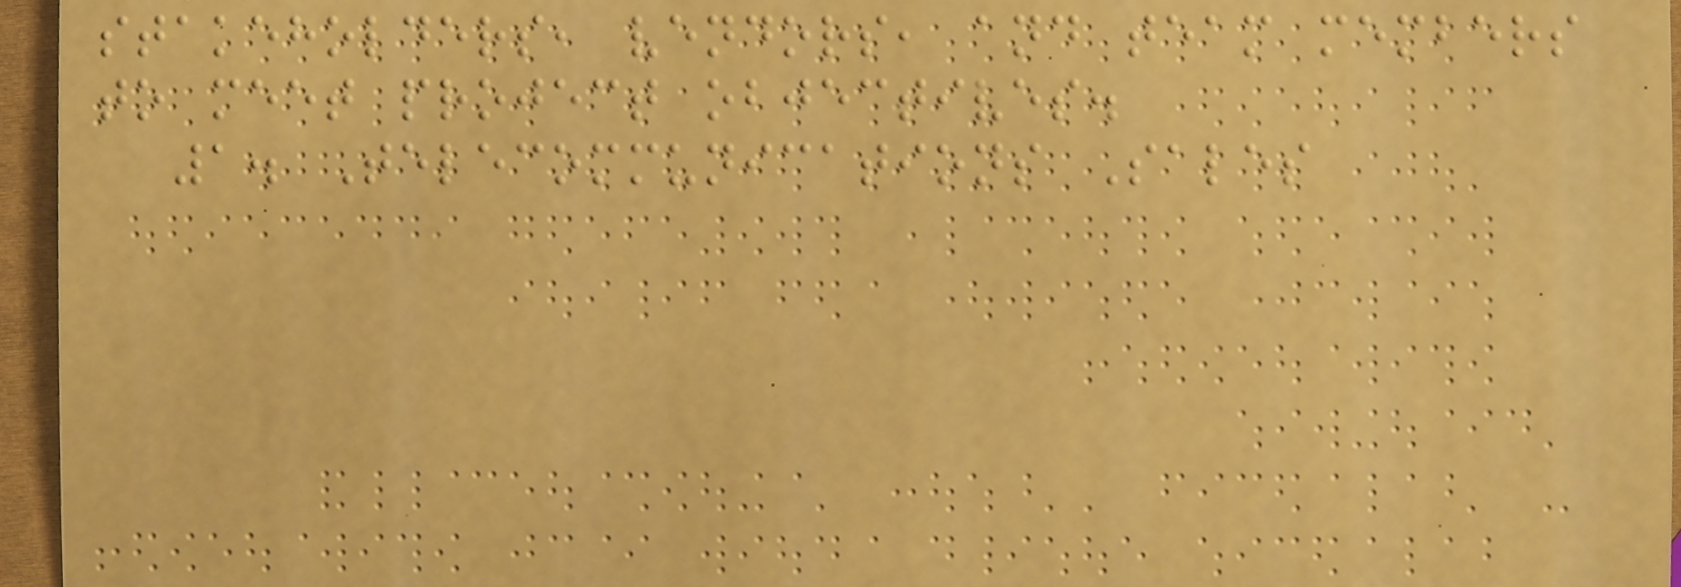stakeholders, vendors, and team members
to meet project objectives.
1. Telecommunications Sales
